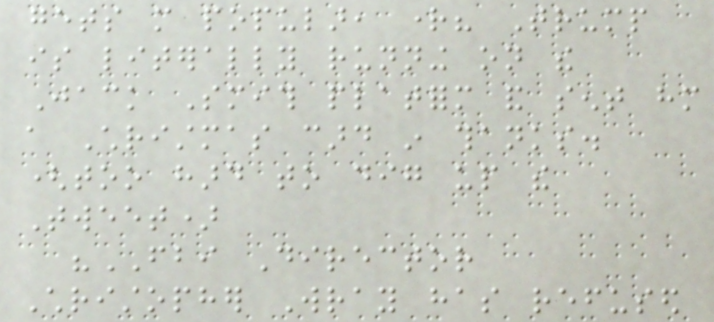gets more popular, right? Trump
is literally running on the
Jack Smith platform and sent him
a Christmas card in thanks.
(too hard to dig up the
Tweet)
"FBI Director
Christopher Wray has refused
